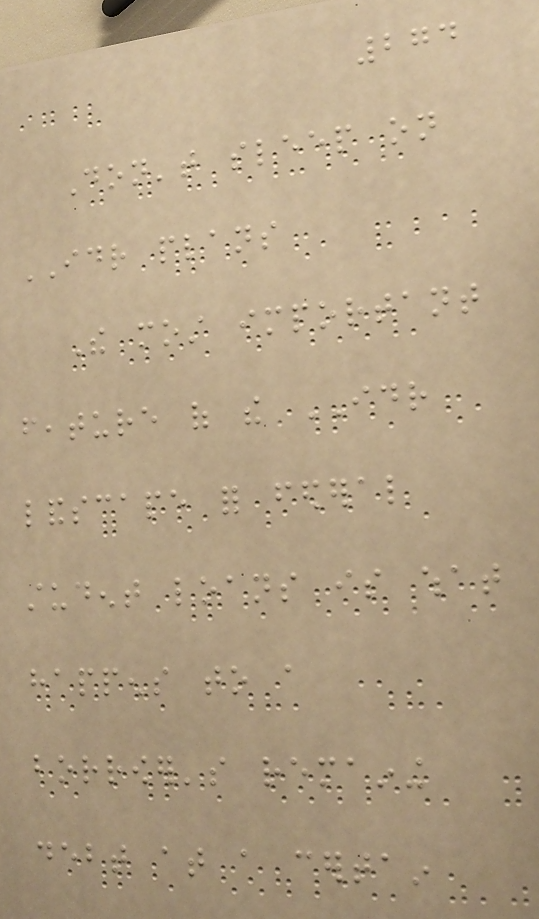274
Don't sleep on
IDR plans
The most important
feature of the IDR
landscape for federal
student loans is what
happens to a
borrower's remaining
debt at a certain
